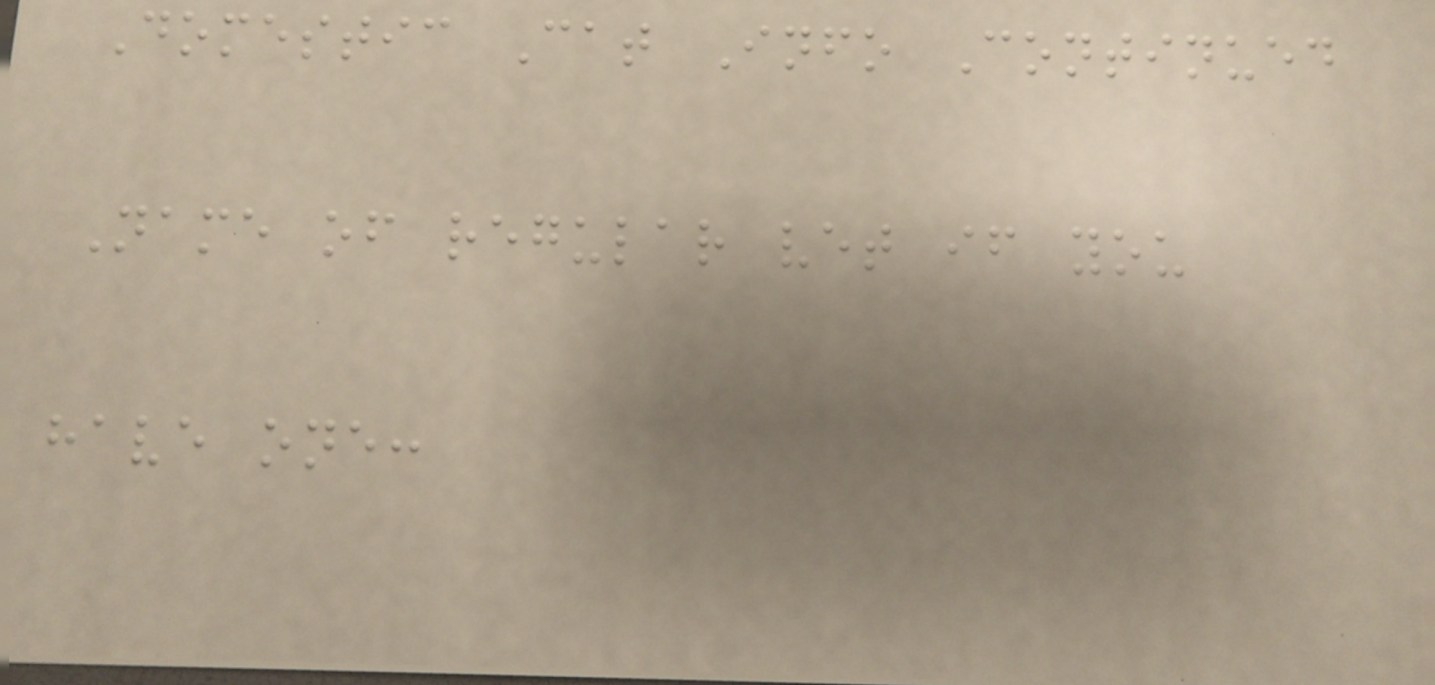Domestic Cat Info Continued
Name of regular vet if you
have one:
